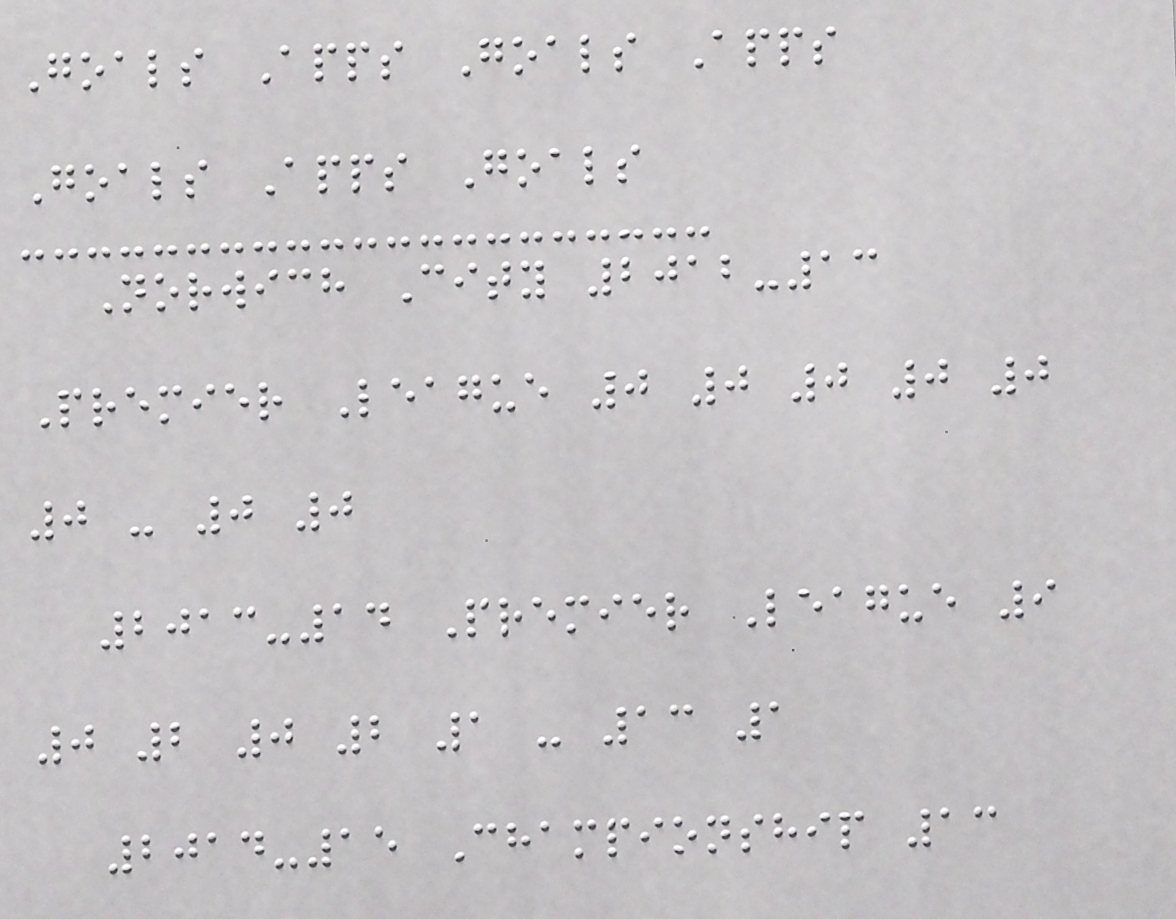Goals Apps Goals Apps
Goals Apps Goals
Norwich City 2012-13
Premier League 0 0 0 0 0
0 - 0 0
2013-14 Premier League 9
0 2 0 2 1 - 13 1
2014-15 Championship 13
